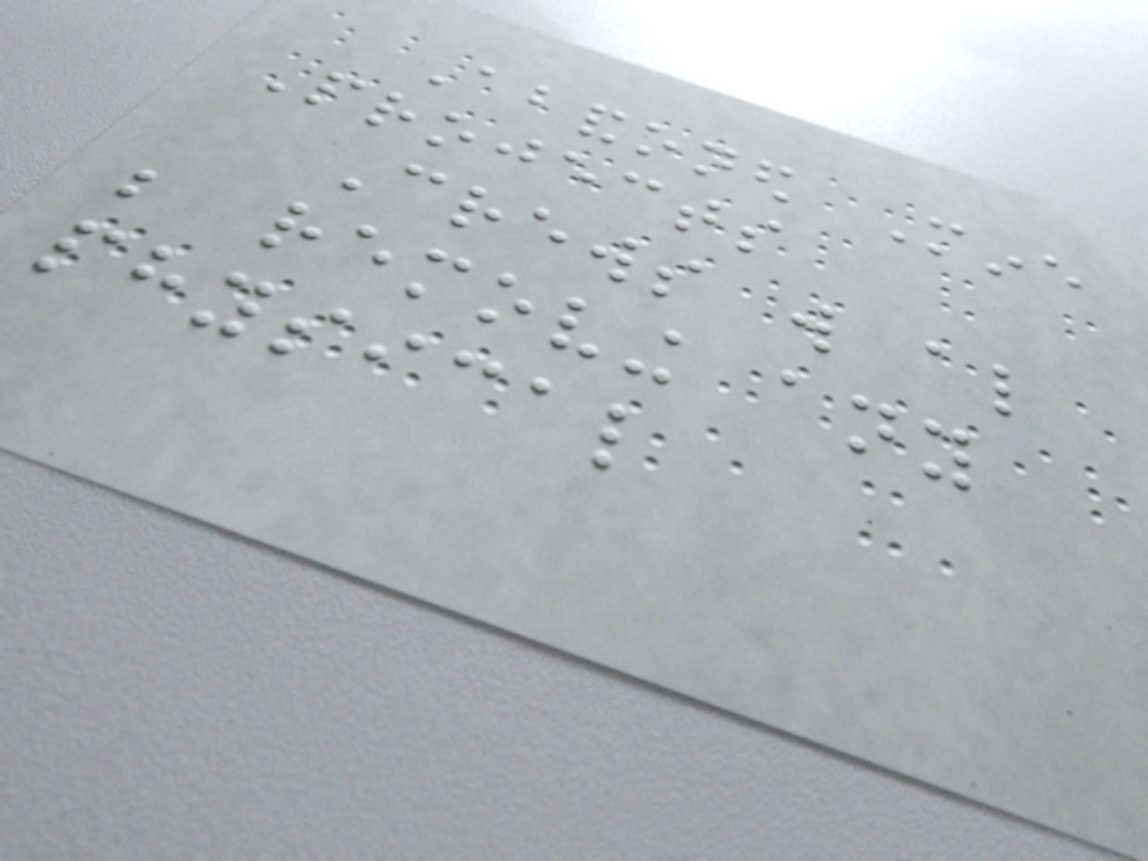Abandoned Mine
Projects
Crews will also
be removing any
physical
